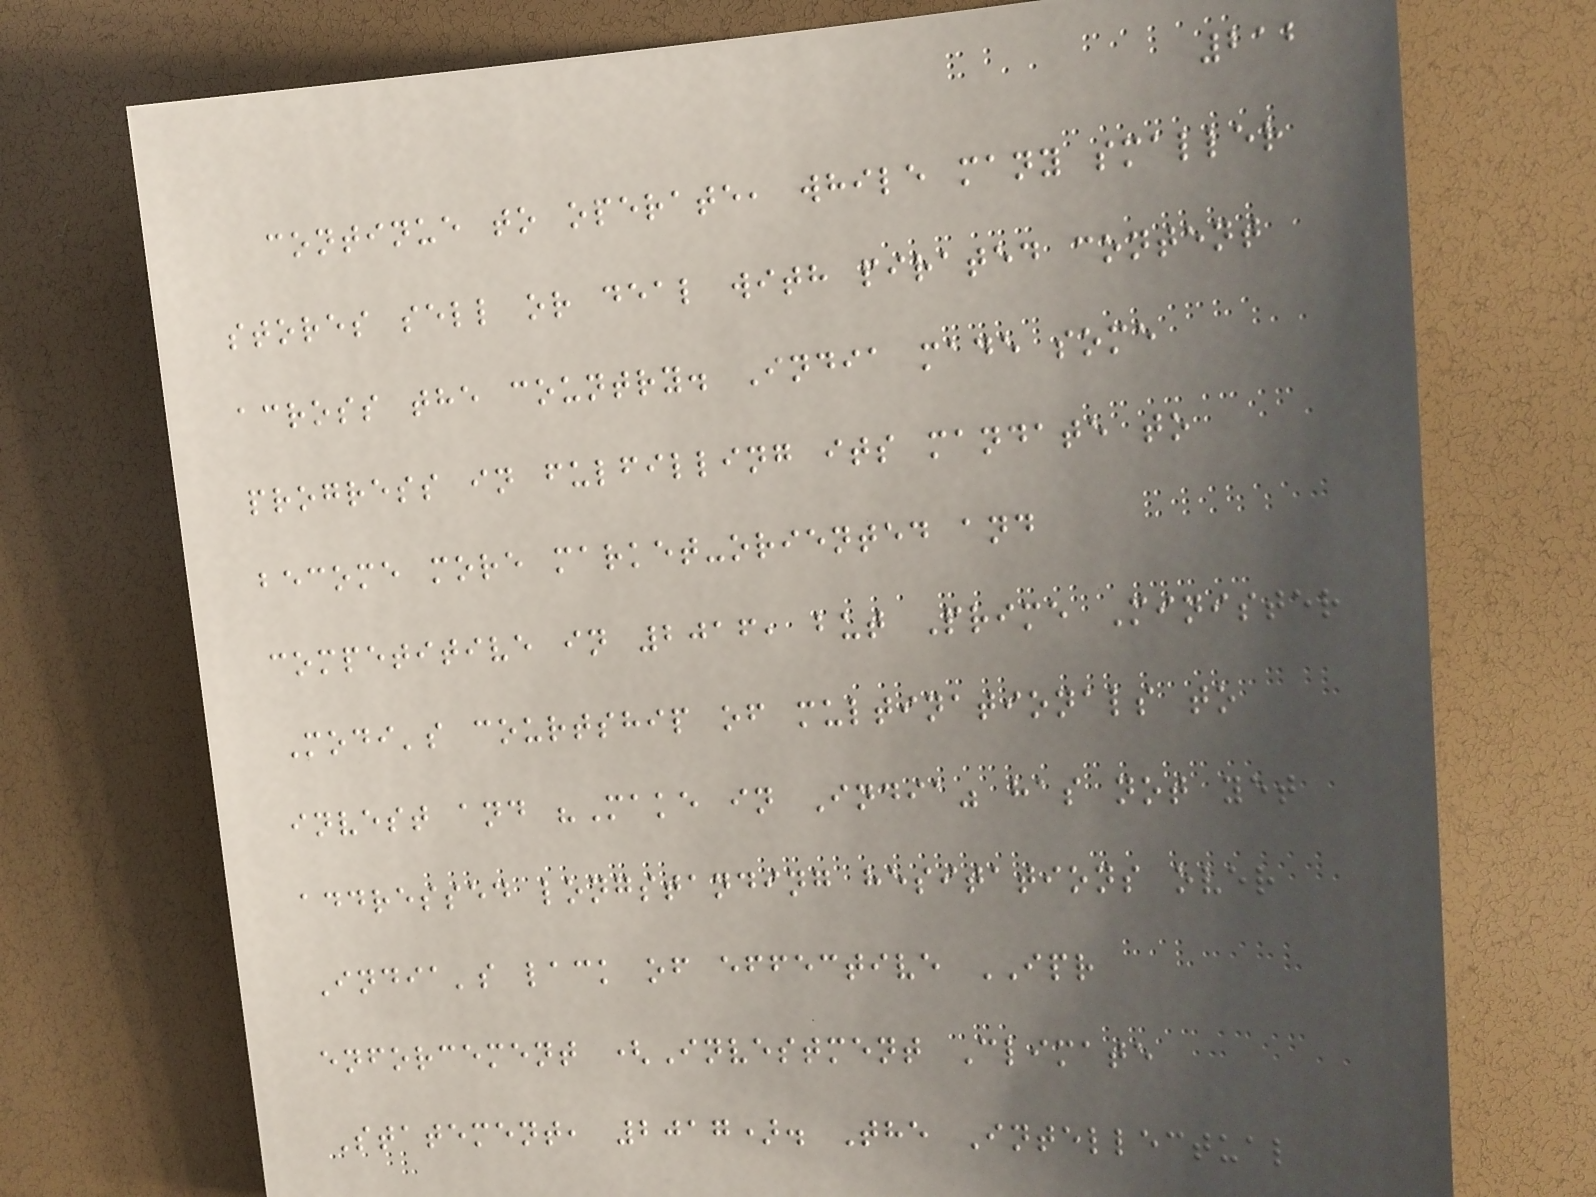212
continue to operate, while many smaller
stores sell or deal with pirated content
across the country. India made some
progress in fulfilling its mandate to
become more market-oriented and
competitive in 2016, but Prime Minister
Modi's courtship of multinationals to
invest and "Make in India" has not yet
addressed longstanding hesitations over
India's lack of effective IPR
enforcement (Investment Climate
Statement, 2017). The Intellectual
